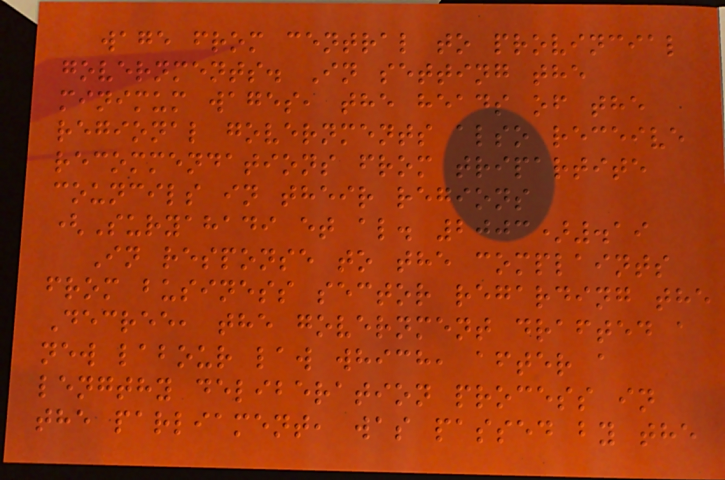wage from central to provincial
governments. In setting the
minimum wages, the heads of the
regional governments also receive
recommendations from tripartite
councils in their regions
(Suryahadi et al. 2003).19
In response to the complaints
from business sector regarding the
Decree, the government drafted a
new labour law which, after a
lengthy deliberation process in
the parliament, was passed by the
